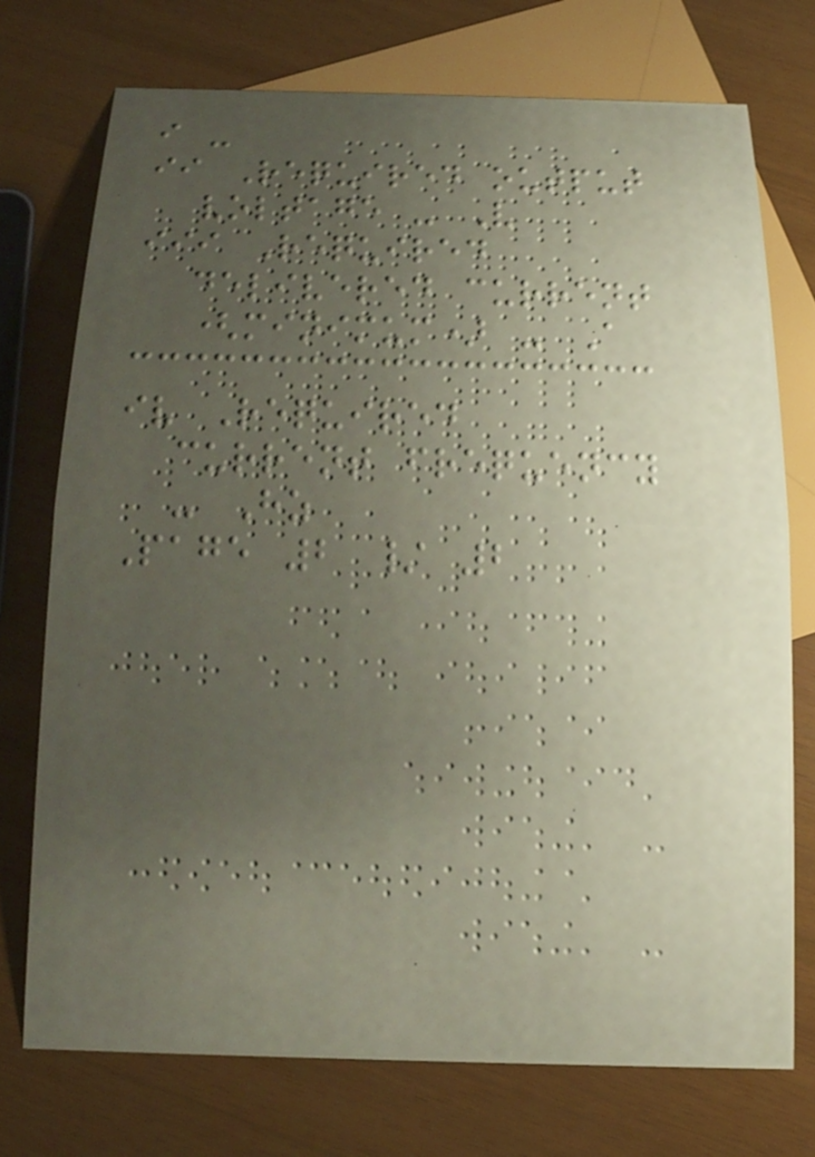i -
ii Required output
voltage - V
iii Required
delivered current
(minimum) - A
iv Required
current frequency
- Hz
Page 2 / 2
